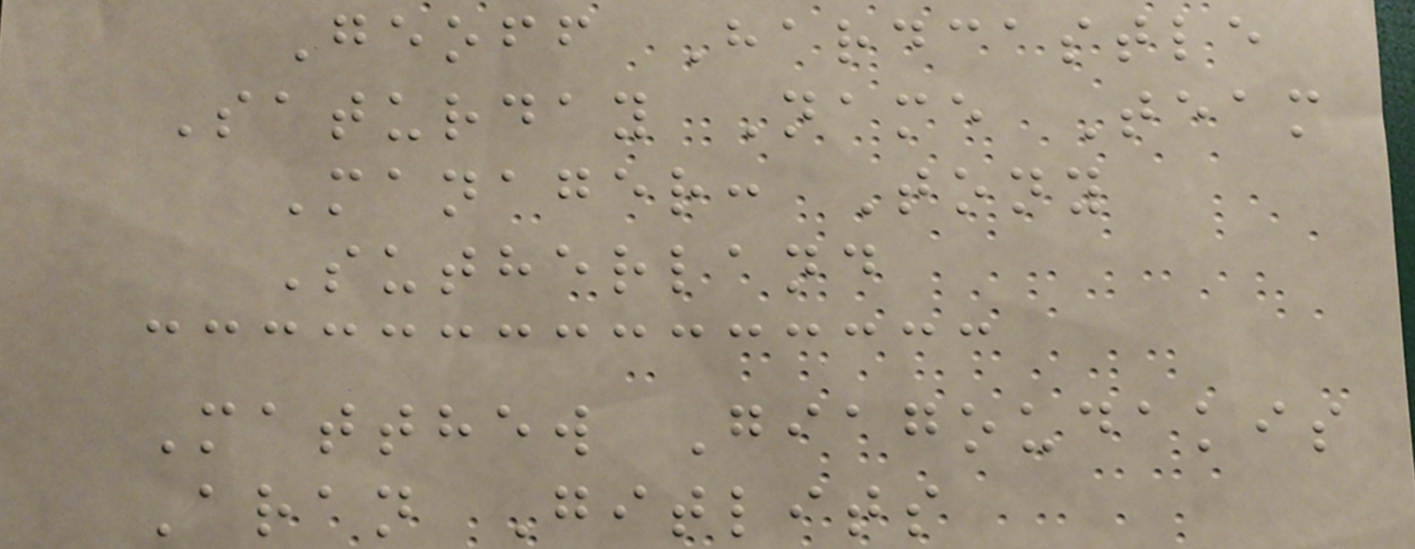Geoff Hardcastle
Saturday Name Team
Manager: Tony
Sutherland
Matthew Giagoudakis
Aran Gitlits
